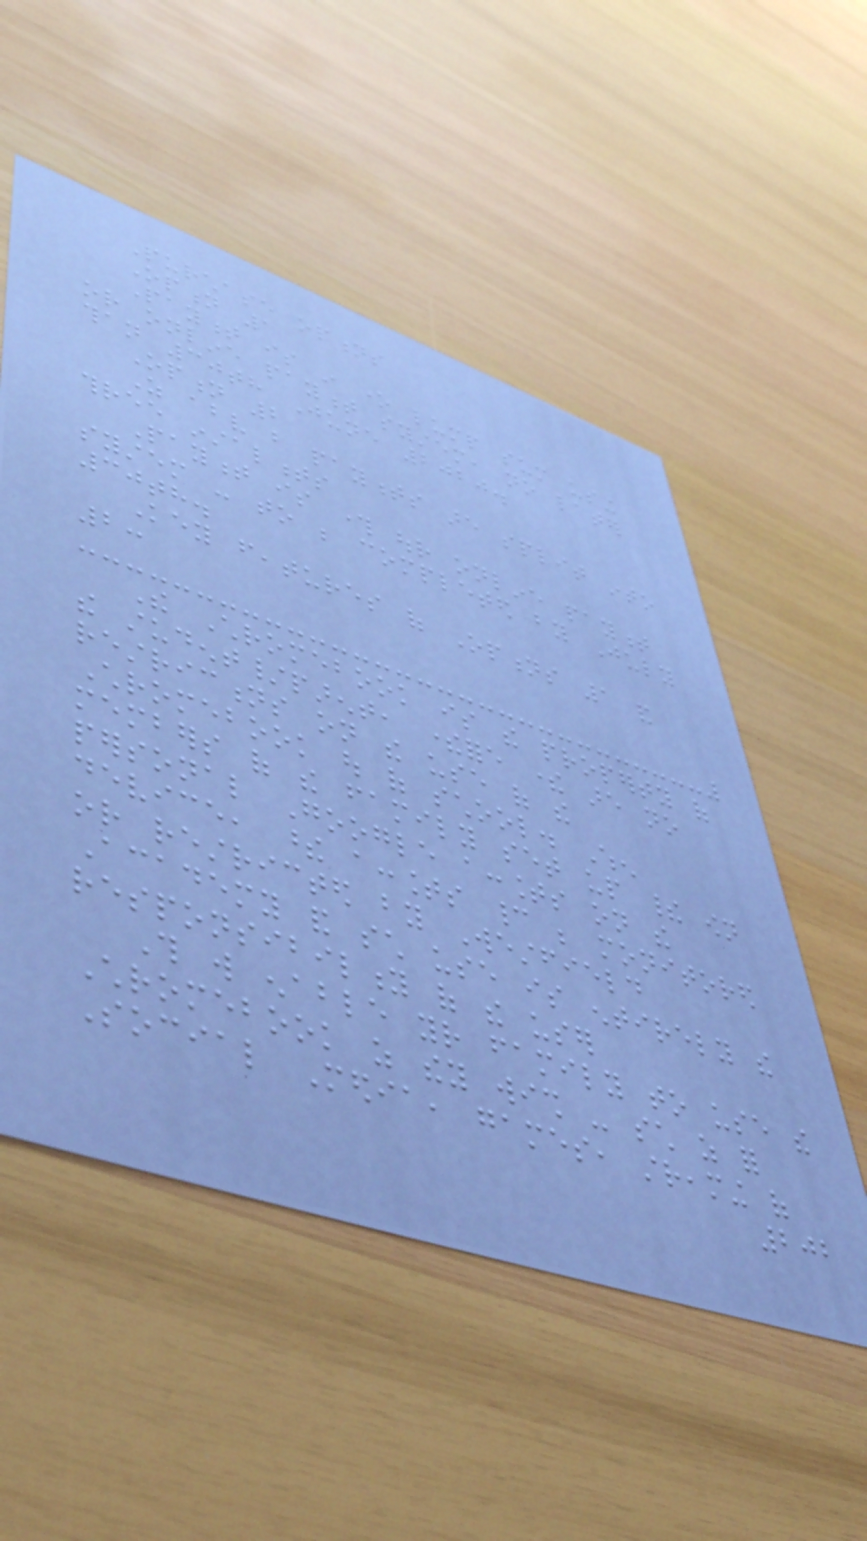Purchase options
Option 1
Payment is in one lump sum using
or online payment system, no later
than 30th June 2020.
Option 2
As above but payments are split into
three instalments
Payment is through our online payment
system - to be completed by July
30th.
Key features of Options 1 and
2:
The Chromebook is the property of
the student/parent, therefore there are no
restrictions on the use of the
Chromebook out of school. When
members of the family set up their own
personal Google accounts on the
device, these accounts cannot be monitored
or restricted by Westfield
Academy and such use is entirely the
responsibility of the user
This will enable your family to use the
Chromebook as they wish - such as for
Social Media, games, streaming of
202
